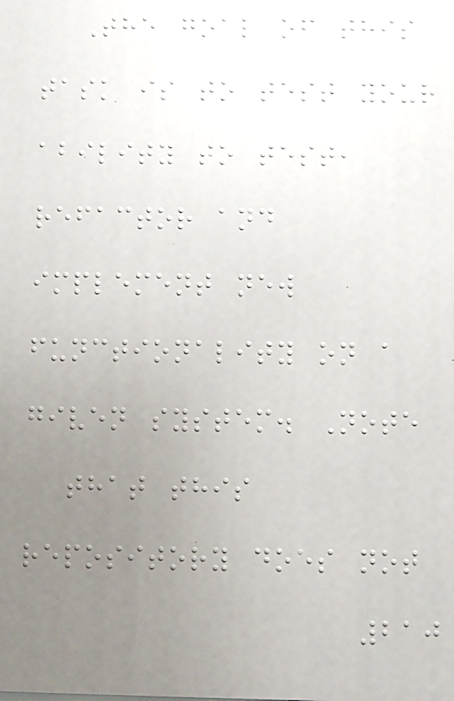The goal of this
task is to test your
ability to test,
refactor and
implement new
functionality on a
given system. Note
that this
repository does not
210
